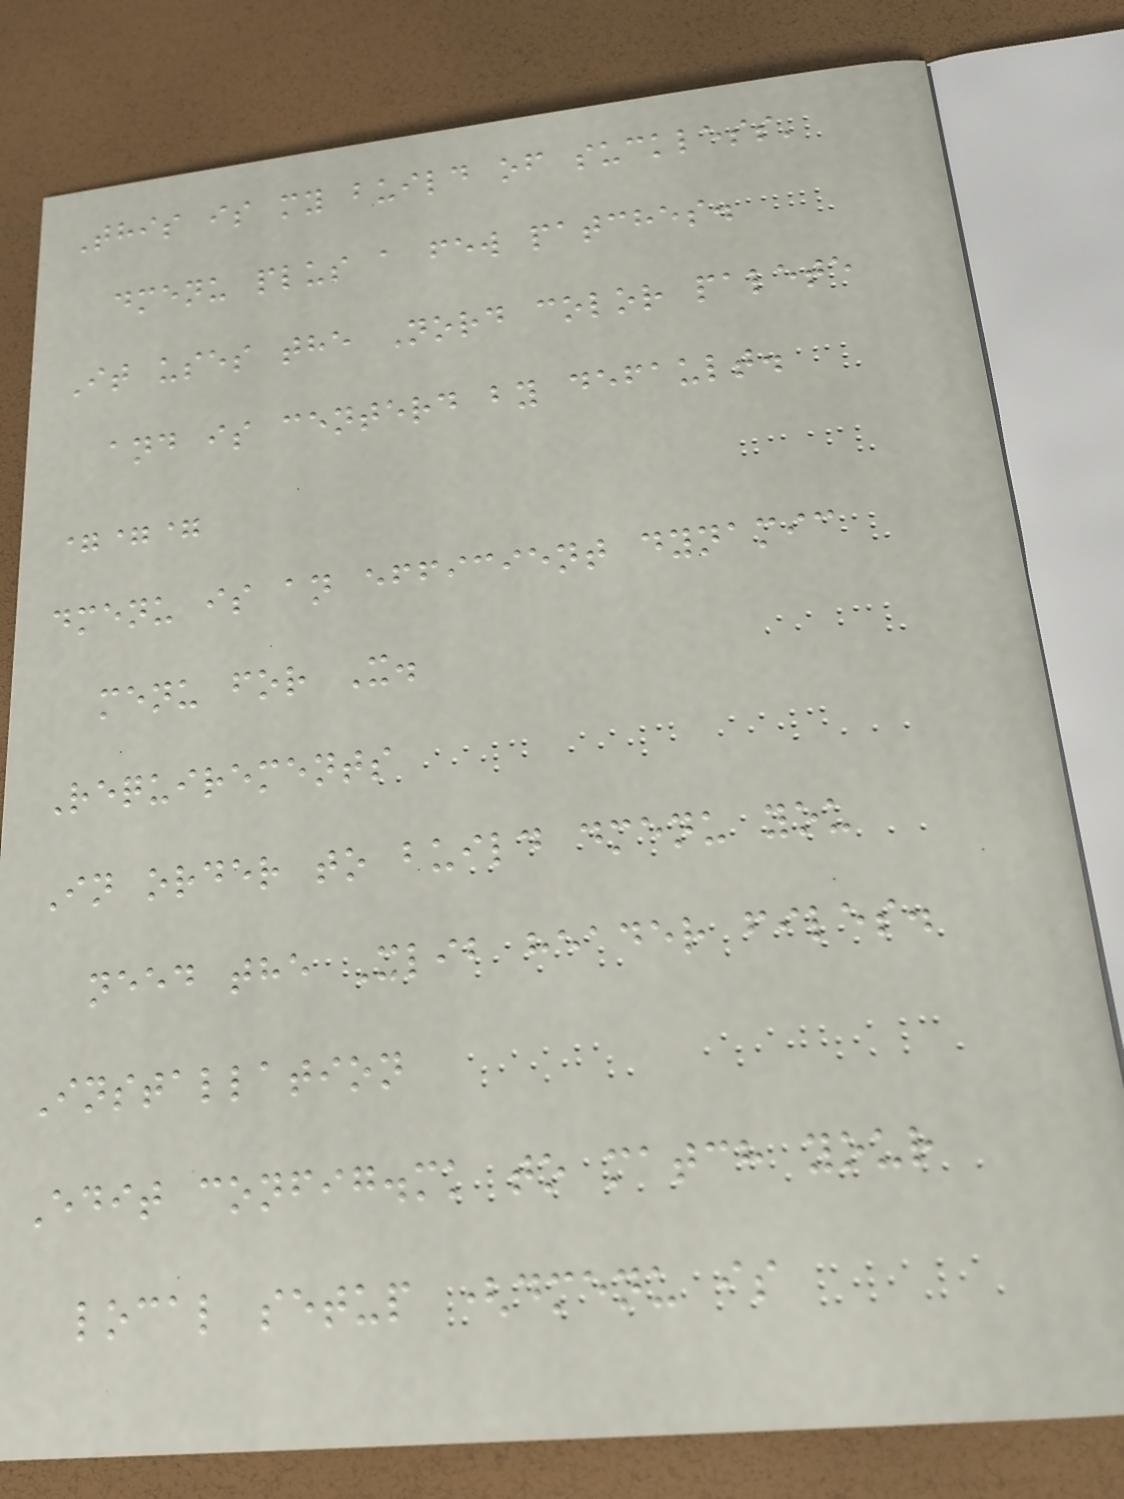This is my build of suckless'
dmenu plus a few patches.
It uses the Nord color palete
and is centerd by default.
===
dmenu is an efficient dynamic
menu for X.
Requirements
In order to build dmenu you
need the Xlib header files.
Installation
Edit config.mk to match your
local setup (dmenu is
